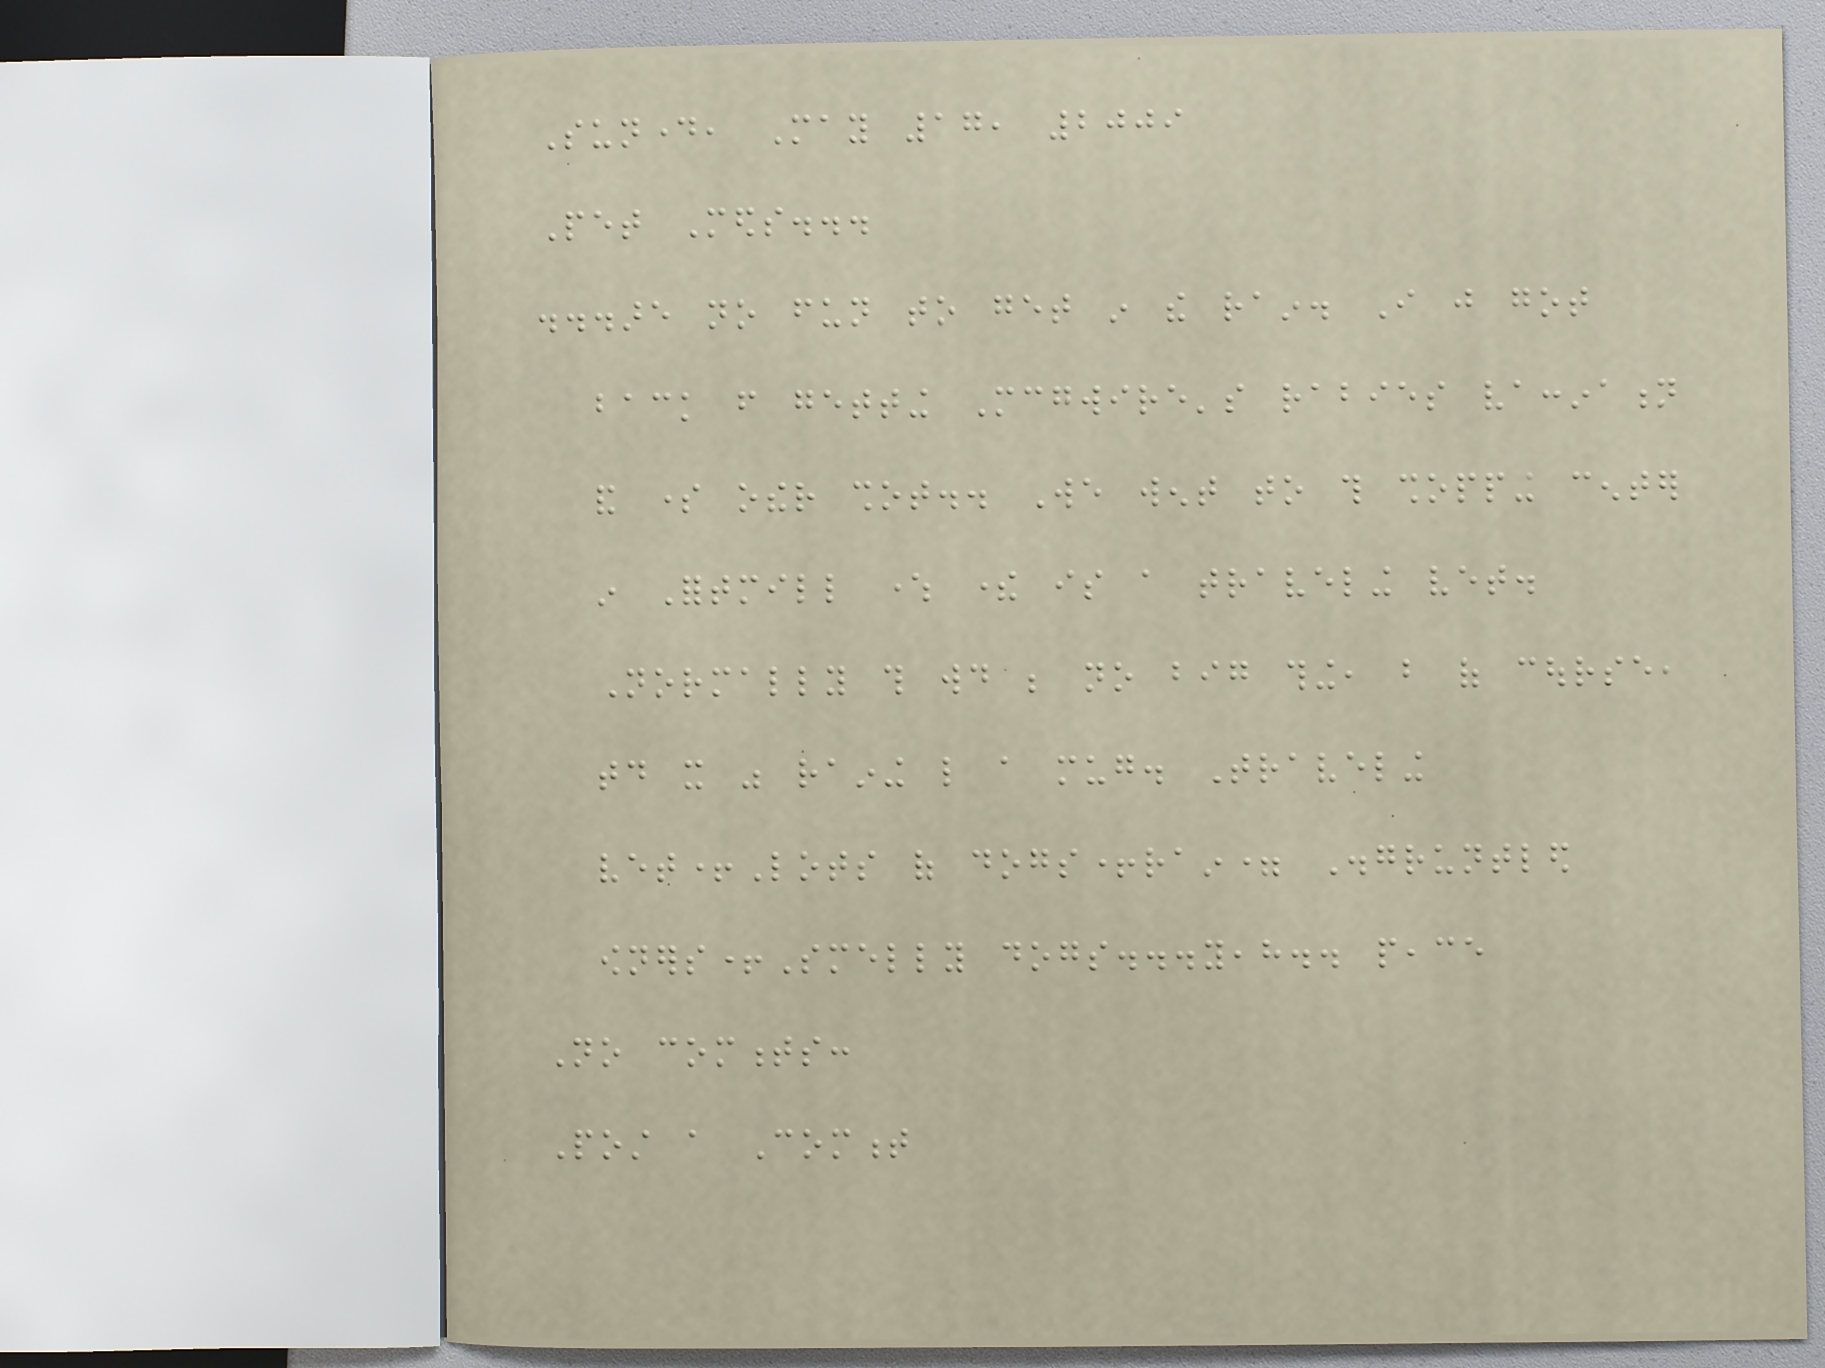Sunday, May 17, 2009
Pet Meds...
...are no fun to get in the rain. I just got
back from getting Mcgwire's rabies vaccination
and some other shot.. We went to this shopping center
in Fortmill where there is a traveling vet.
Normally this would be no big thing, but of course,
today it was raining like a mug. Traveling
vet+Lots of dogs+rain= Disgruntled
owners+Smelly dogs...yeah.. peace
No comments:
Post a Comment
